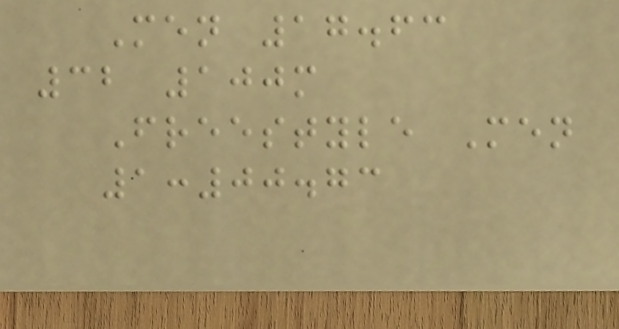Men 17.63
32 100m
Freestyle Men
1:00.73
